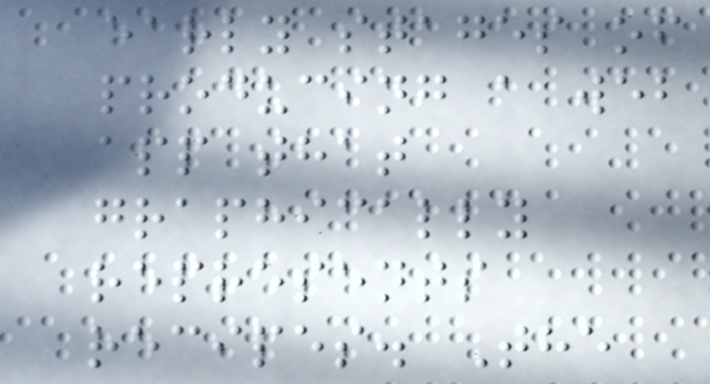early stages of
producing a web
app that
graphically
represents
recipes. The
